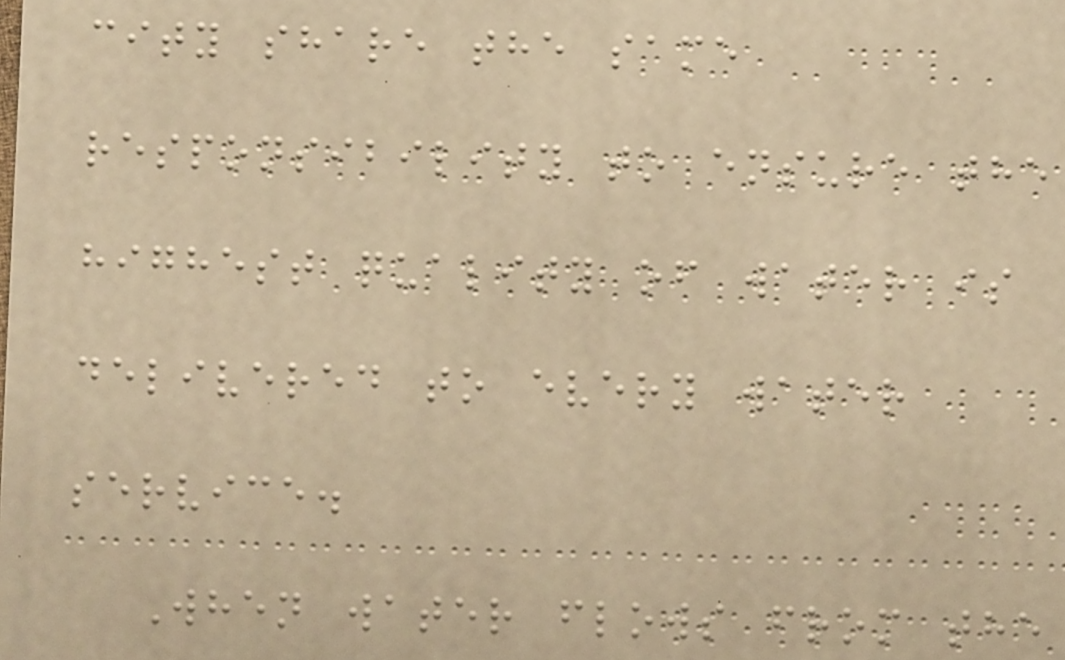city share the same
responsibility to ensure the
highest quality of water is
delivered to every water
service.
When water flows from the
